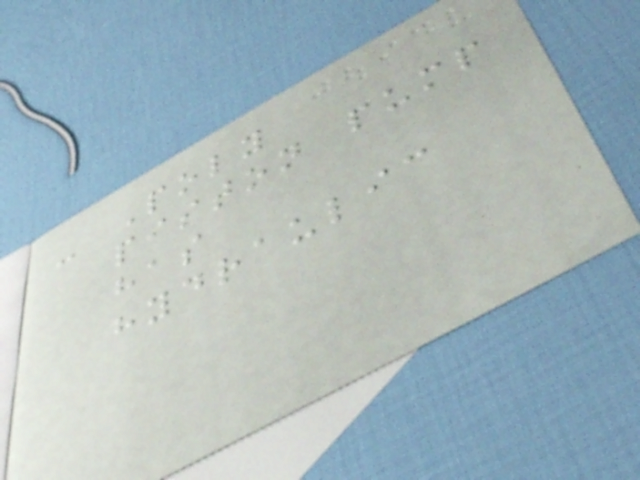- Poly
piston pump
has
hydraulic
